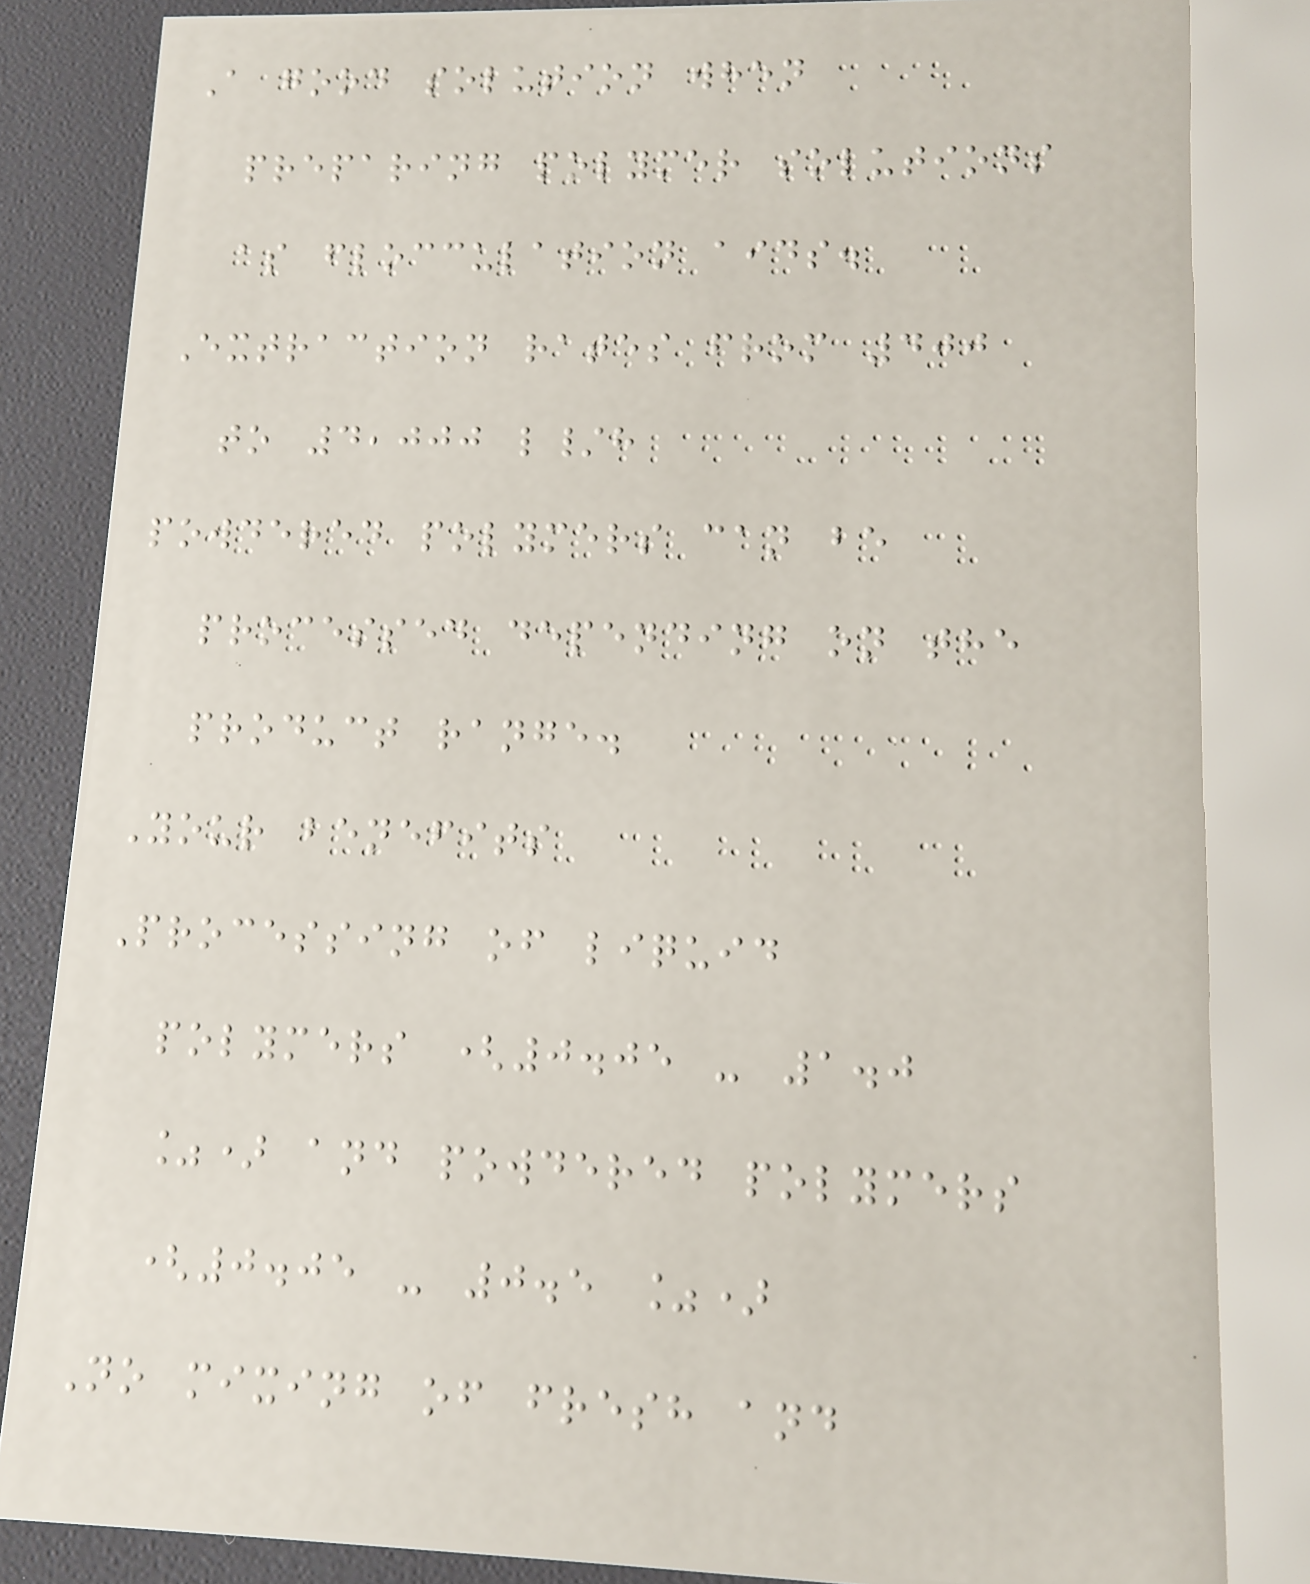A good solution when
preparing polymer solutions
as flocculation aids.
Extraction rates from 400
to 4,000 l/h
powdered polymers can be
processed depending on the
product range.
Your benefits
Processing of liquid
polymers (0.05 - 1.0
%) and powdered polymers
(0.05 - 0.5 %)
No mixing of fresh and
